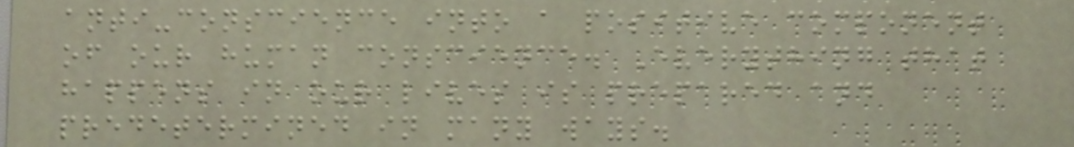anti-conscience into a positive component
of our human conscience. Everything that
happens in our lives is prepared and
predetermined in many ways.
